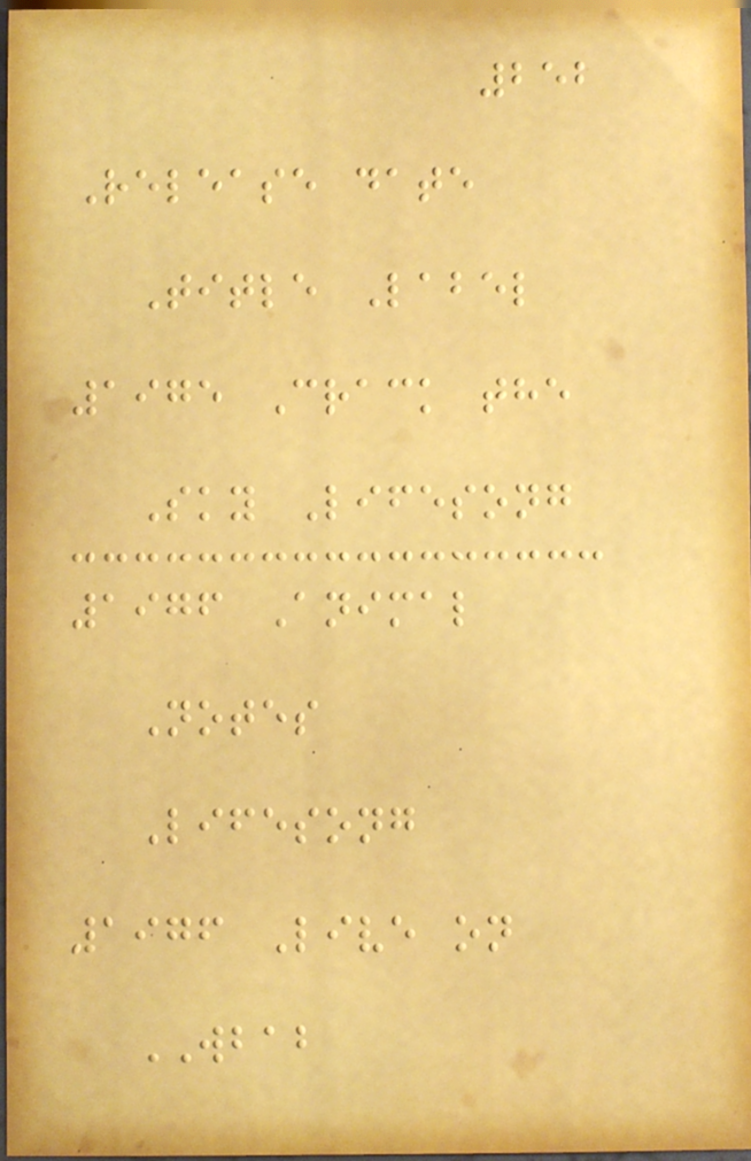252
Release date
Title Label
1975 Crack the
Sky Lifesong
1976 Animal
Notes
Lifesong
1976 Live on
WBAB
